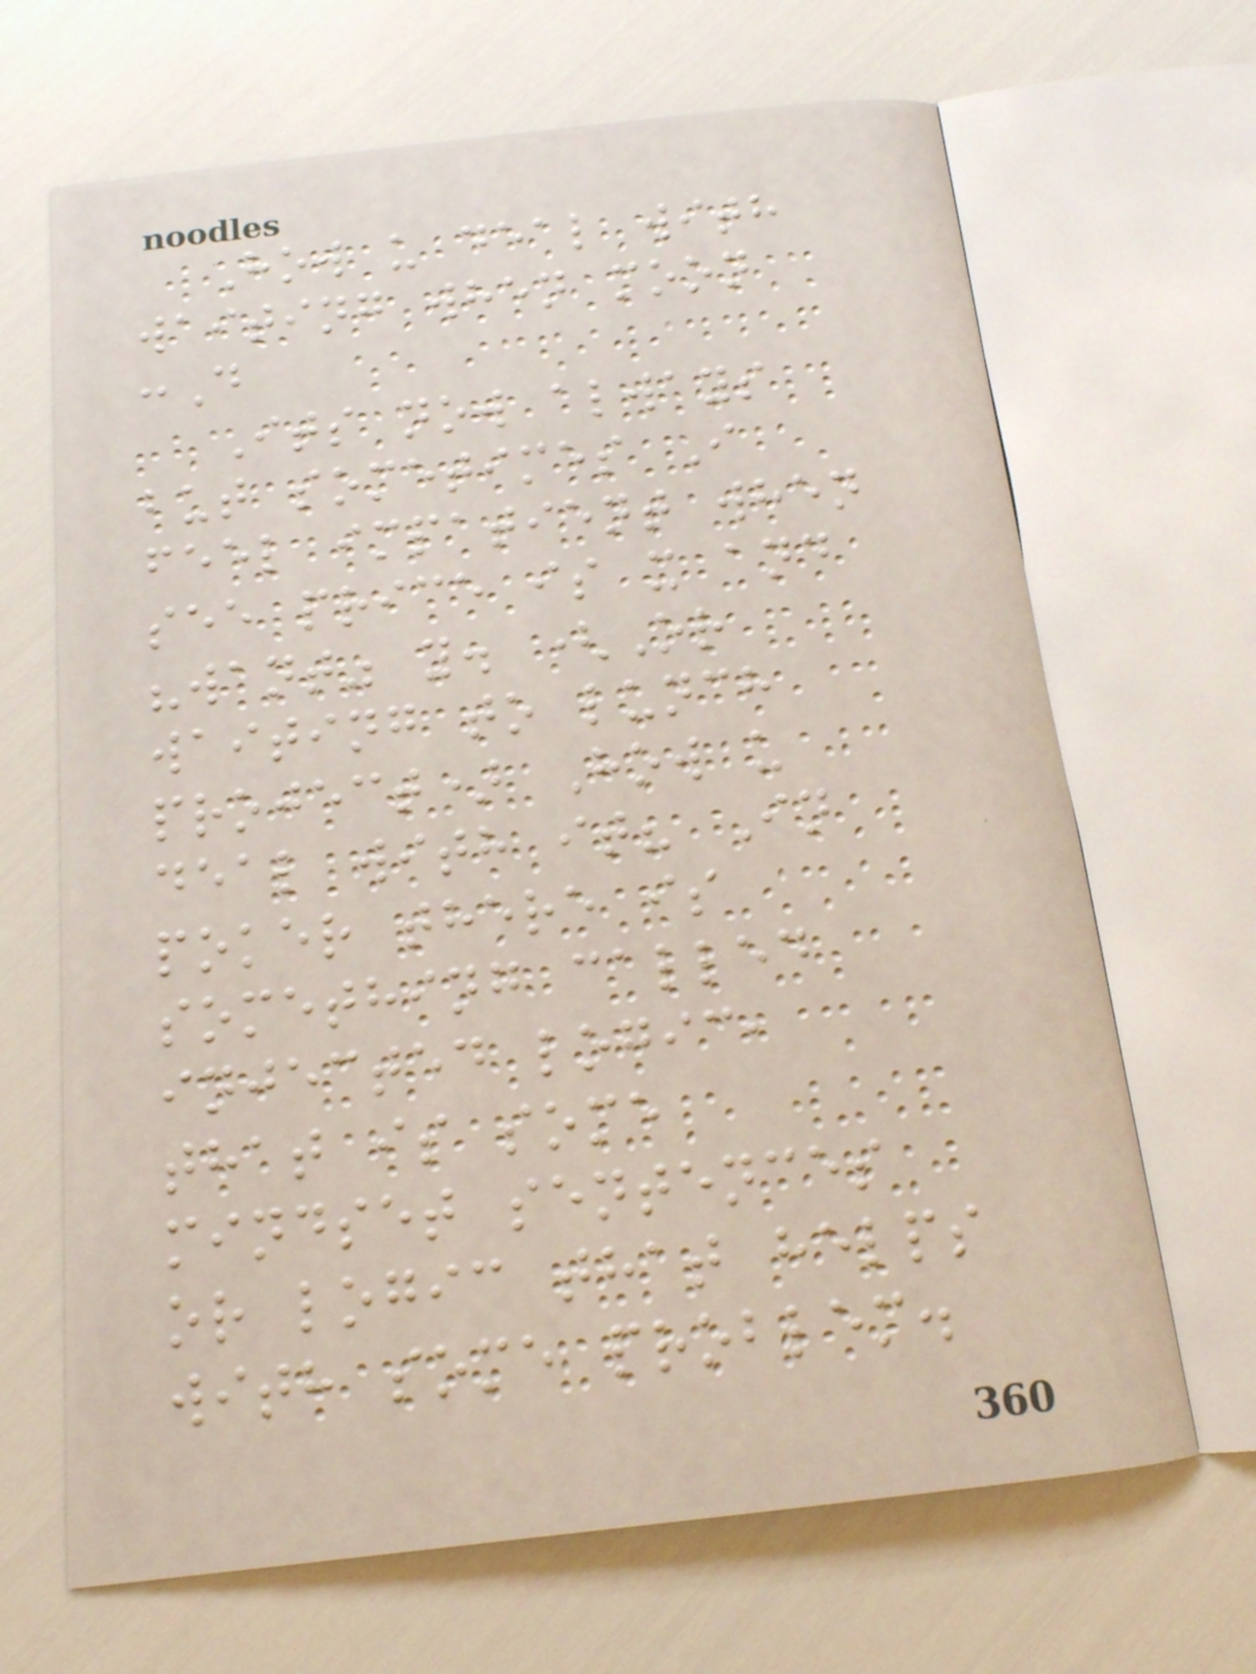How u deal with
waiting when moon
:D
Its now always
but sometimes I
feel impatient when
see price is x and
"want" y. (Or
waiting to lunch
project) How u
deal with it? In
poker there is
something called
injected logic,
that is some
mindset sentences
or logic that helps
with some problem.
